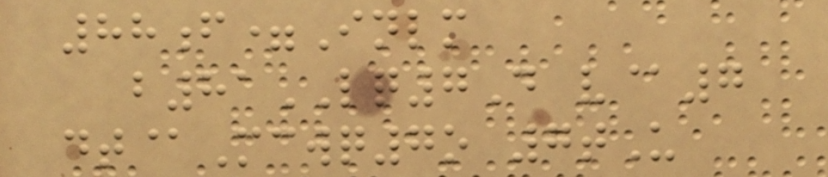88f=Inlm
b81LQ7D v@7
dt@Mcwq7o 7tU
